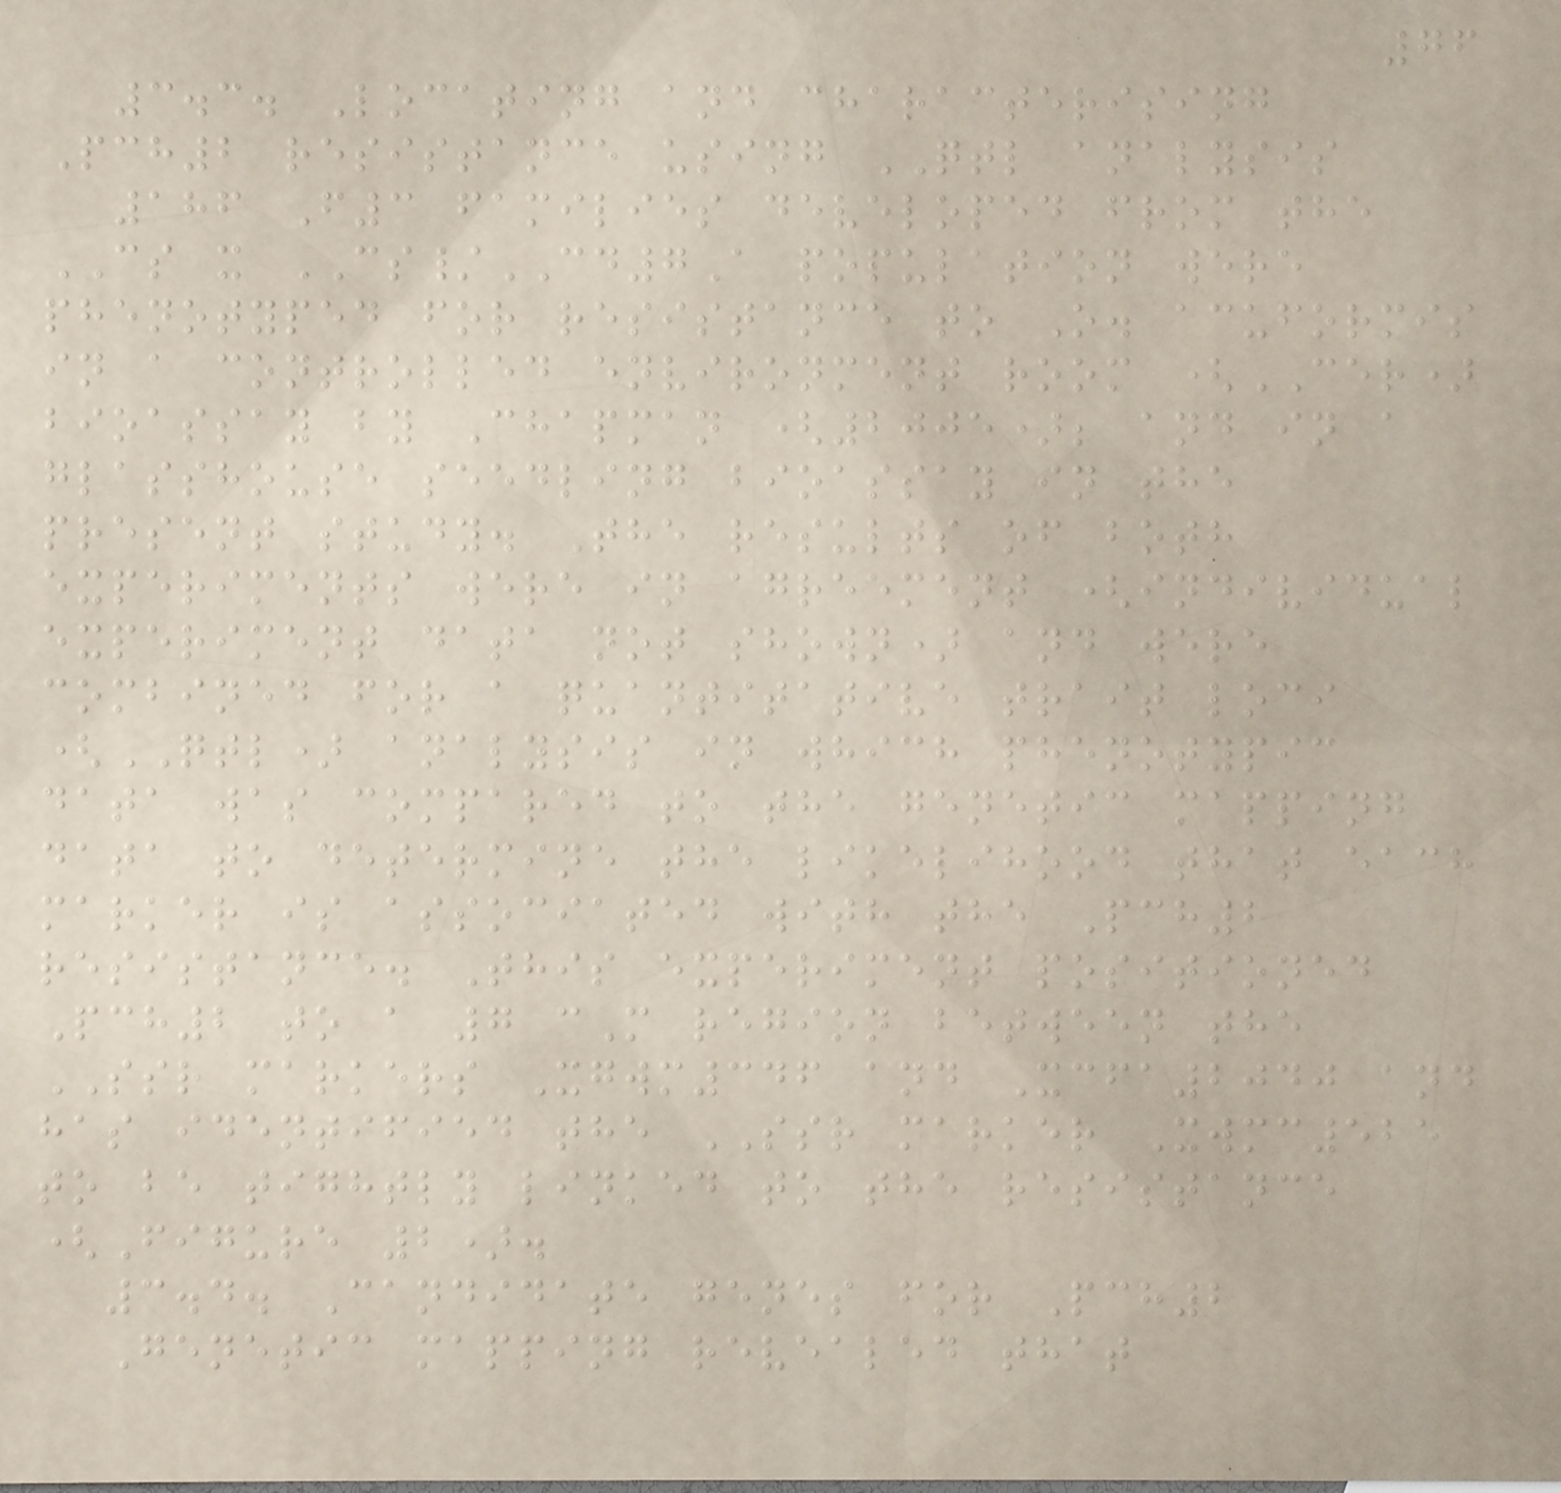76
3.3. Locating and characterising
Pch2 resistance using QTL analysis
186 F3 families developed from the
CS x CS/CD7A population were
phenotyped for resistance to O. acuformis
in a controlled environment room (CER)
bioassay by Chapman (2005); and in a
glasshouse seedling bioassay in the
present study. The results of both
experiments were in agreement (individual
experiment data not shown) and were
combined for a quantitative trait loci
(QTL) analysis in which phenotypic
data was compared to the genetic mapping
data to determine the likelihood that each
marker is associated with the Pch2
resistance. This experiment positioned
Pch2 to a 7 cM region between the
SSR markers Xgwm346 and Xcfa2040 and
has identified the SSR marker Xwmc525
to be tightly linked to the resistance
(Figure 2).
3.4. Candidate genes for Pch2
Genetic mapping revealed that
